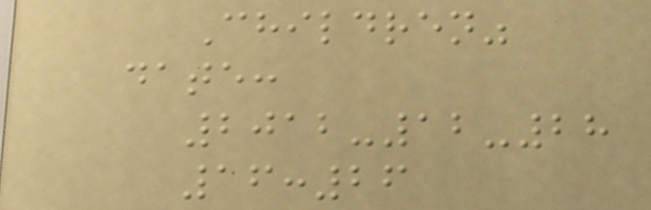Children"
date:
2012-12-28
16:26
